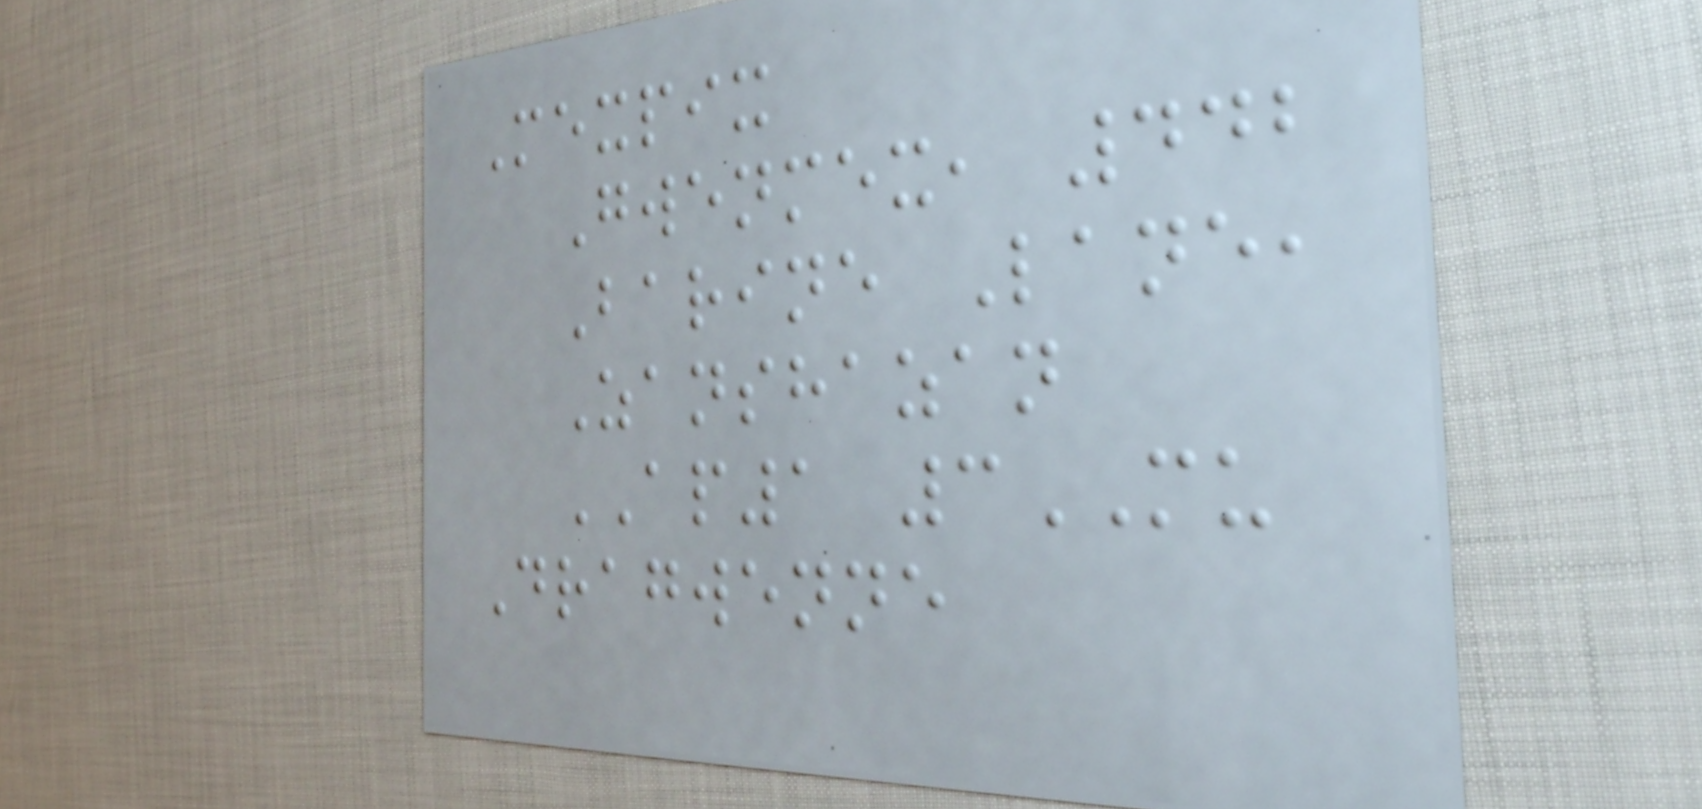Mexpix
Gwenmex, 442
Barine Lane,
Zanshazan
AP1 3MU
Dragwenne
